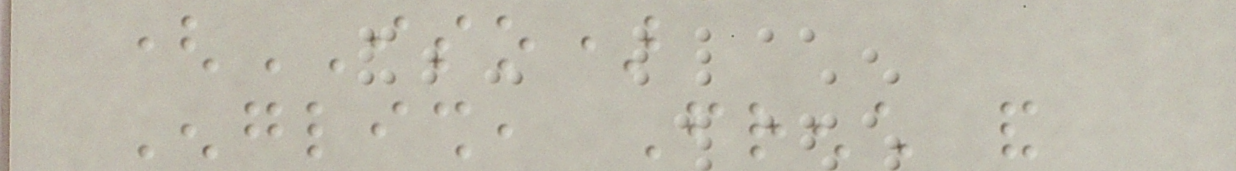(ISO)
English, French and
